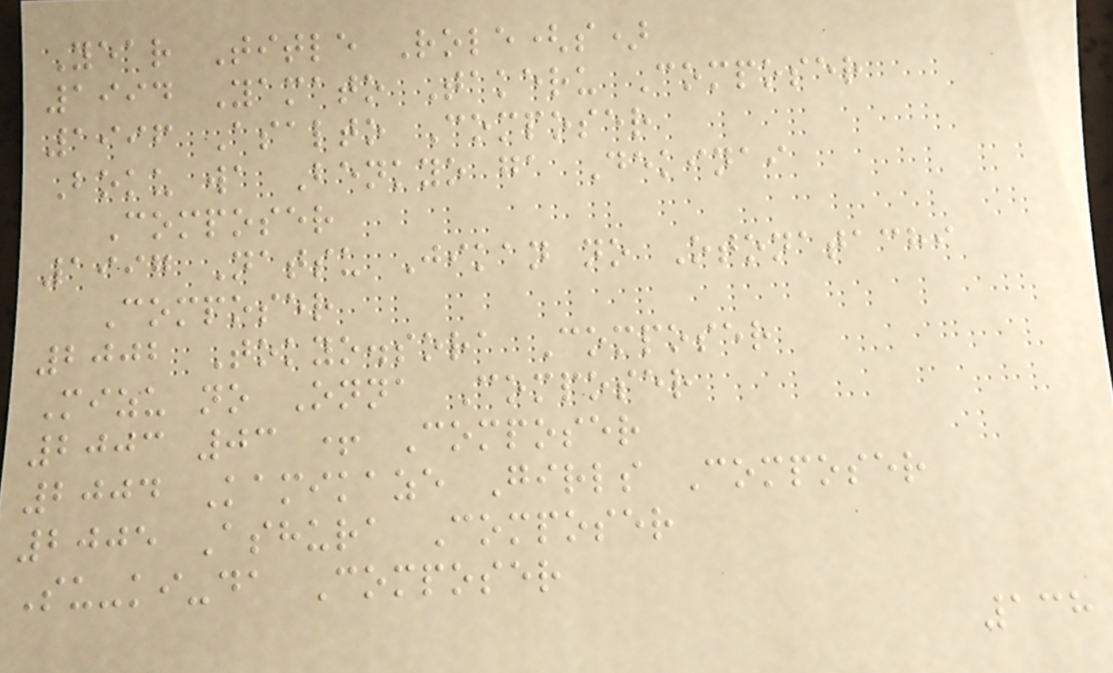Year Title Role(s)
1994 Yamato Takeru Composer
1996 Asalto Composer
Boku wa Benkyo ga Dekinai
Composer
1997 Natsu Jikan no Otonatachi
Composer
2002 Tokyo.sora Composer
Mizu no Onna Composer
2003 03 + Composer
2004 Kamikaze Girls Composer
2005 Ashura Composer
Su-ki-da Composer
138
